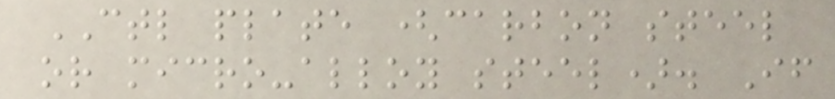CTL plate (carbon steel
or micro-alloy steel). If
